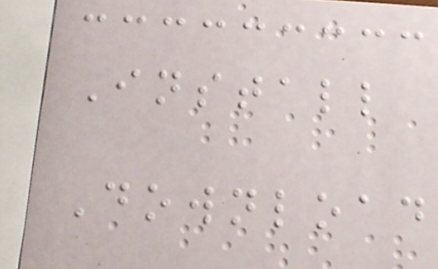Install
Download
